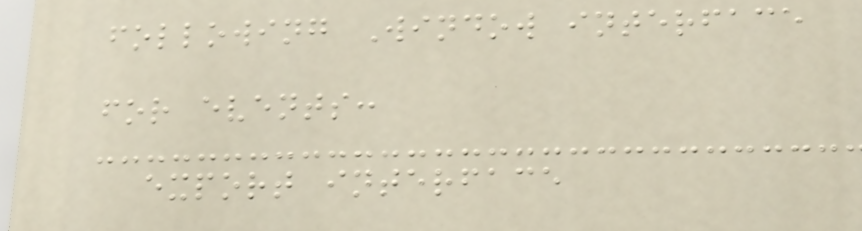following Window interface
for events:
export interface
